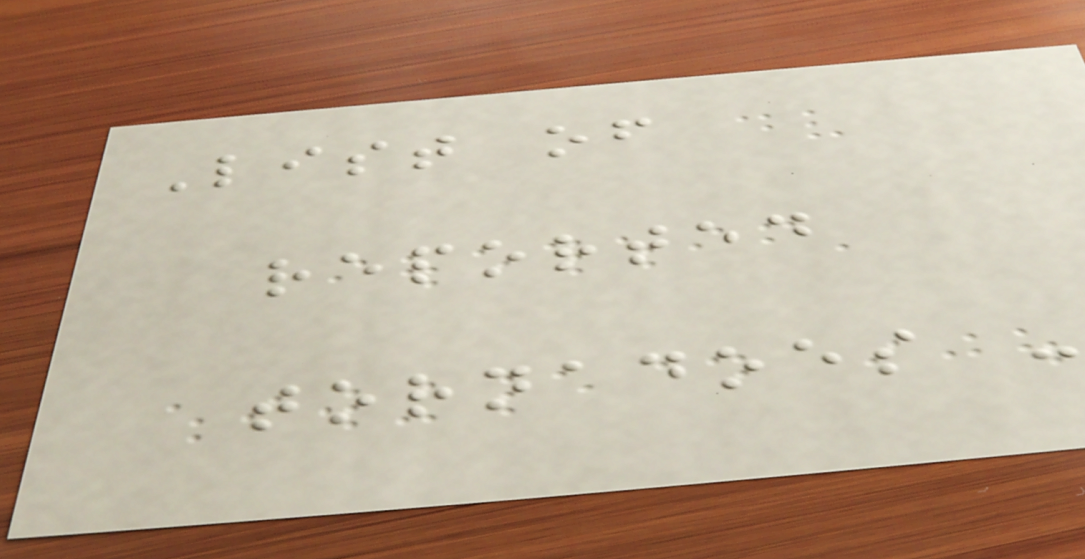List of
reported
tornadoes -
